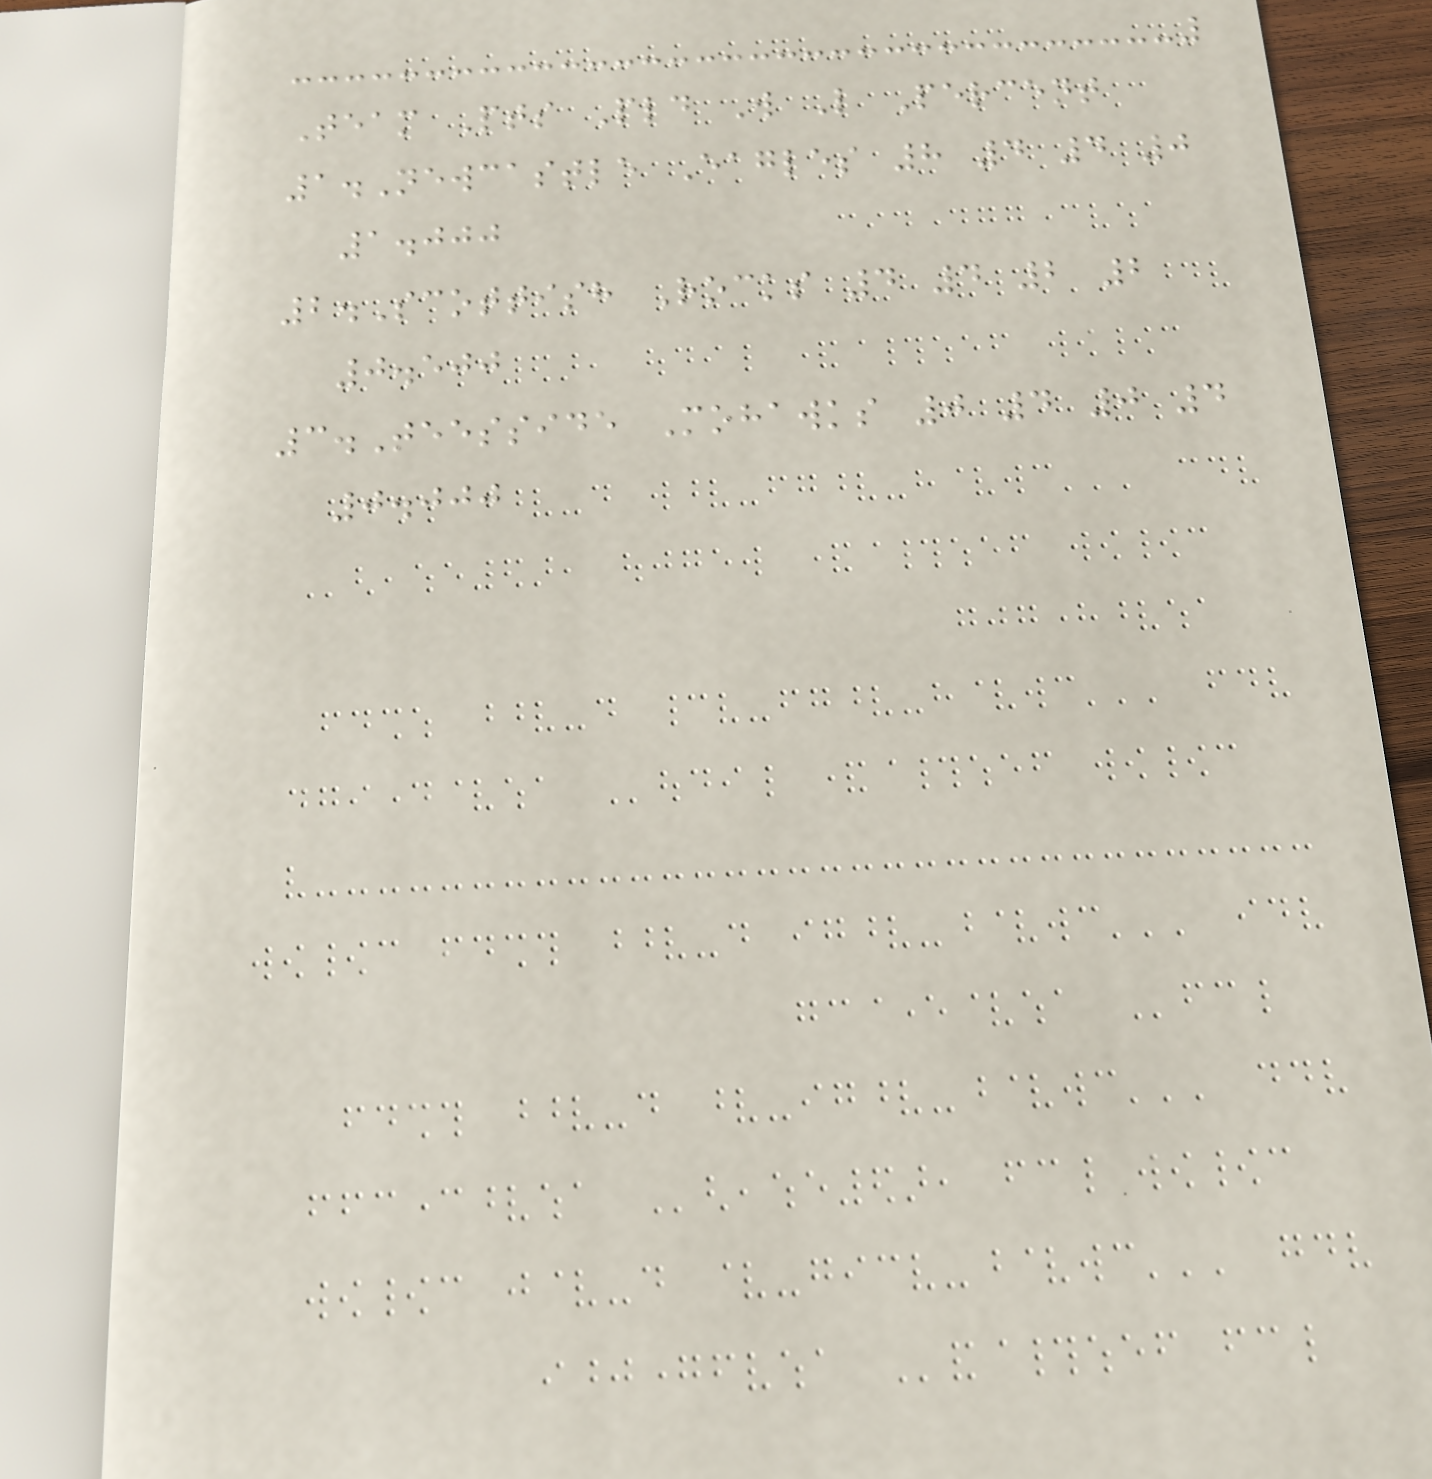Team Pts Pld W L Percent
1.Newcastle Eagles 8 4 4 0
1.000
2.Scottish Rocks 4 4 2 2
0.500
3.Teesside Mohawks 0 4 0 4
0.000
